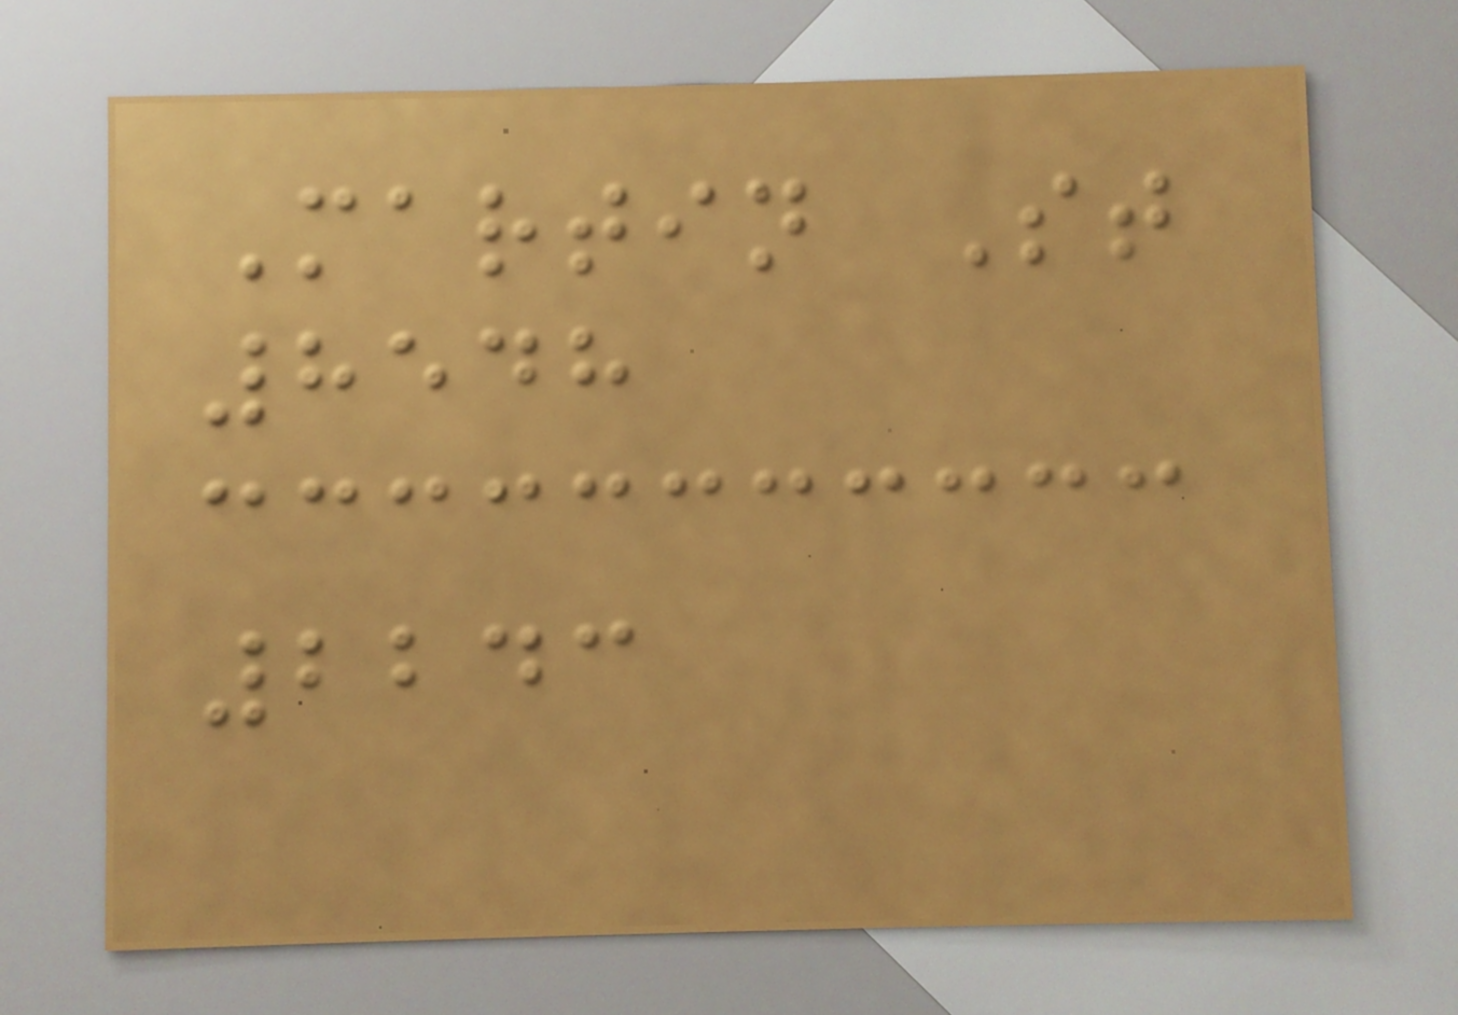Martin St
8548
2243
